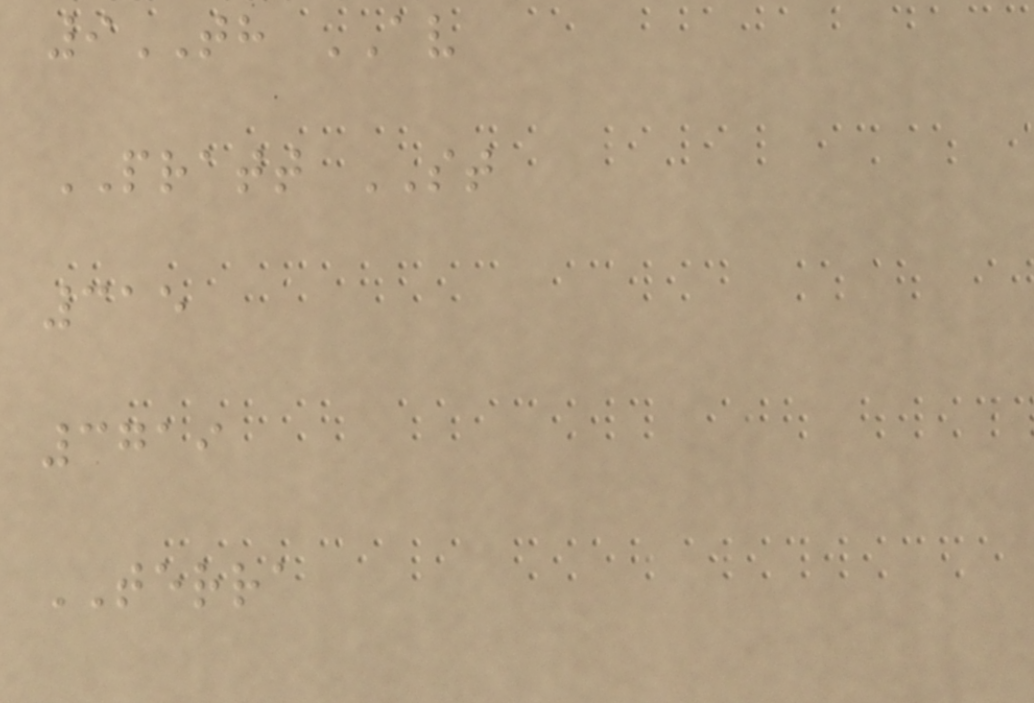9TH AV
PRATT ST
315
3719
TERRA
